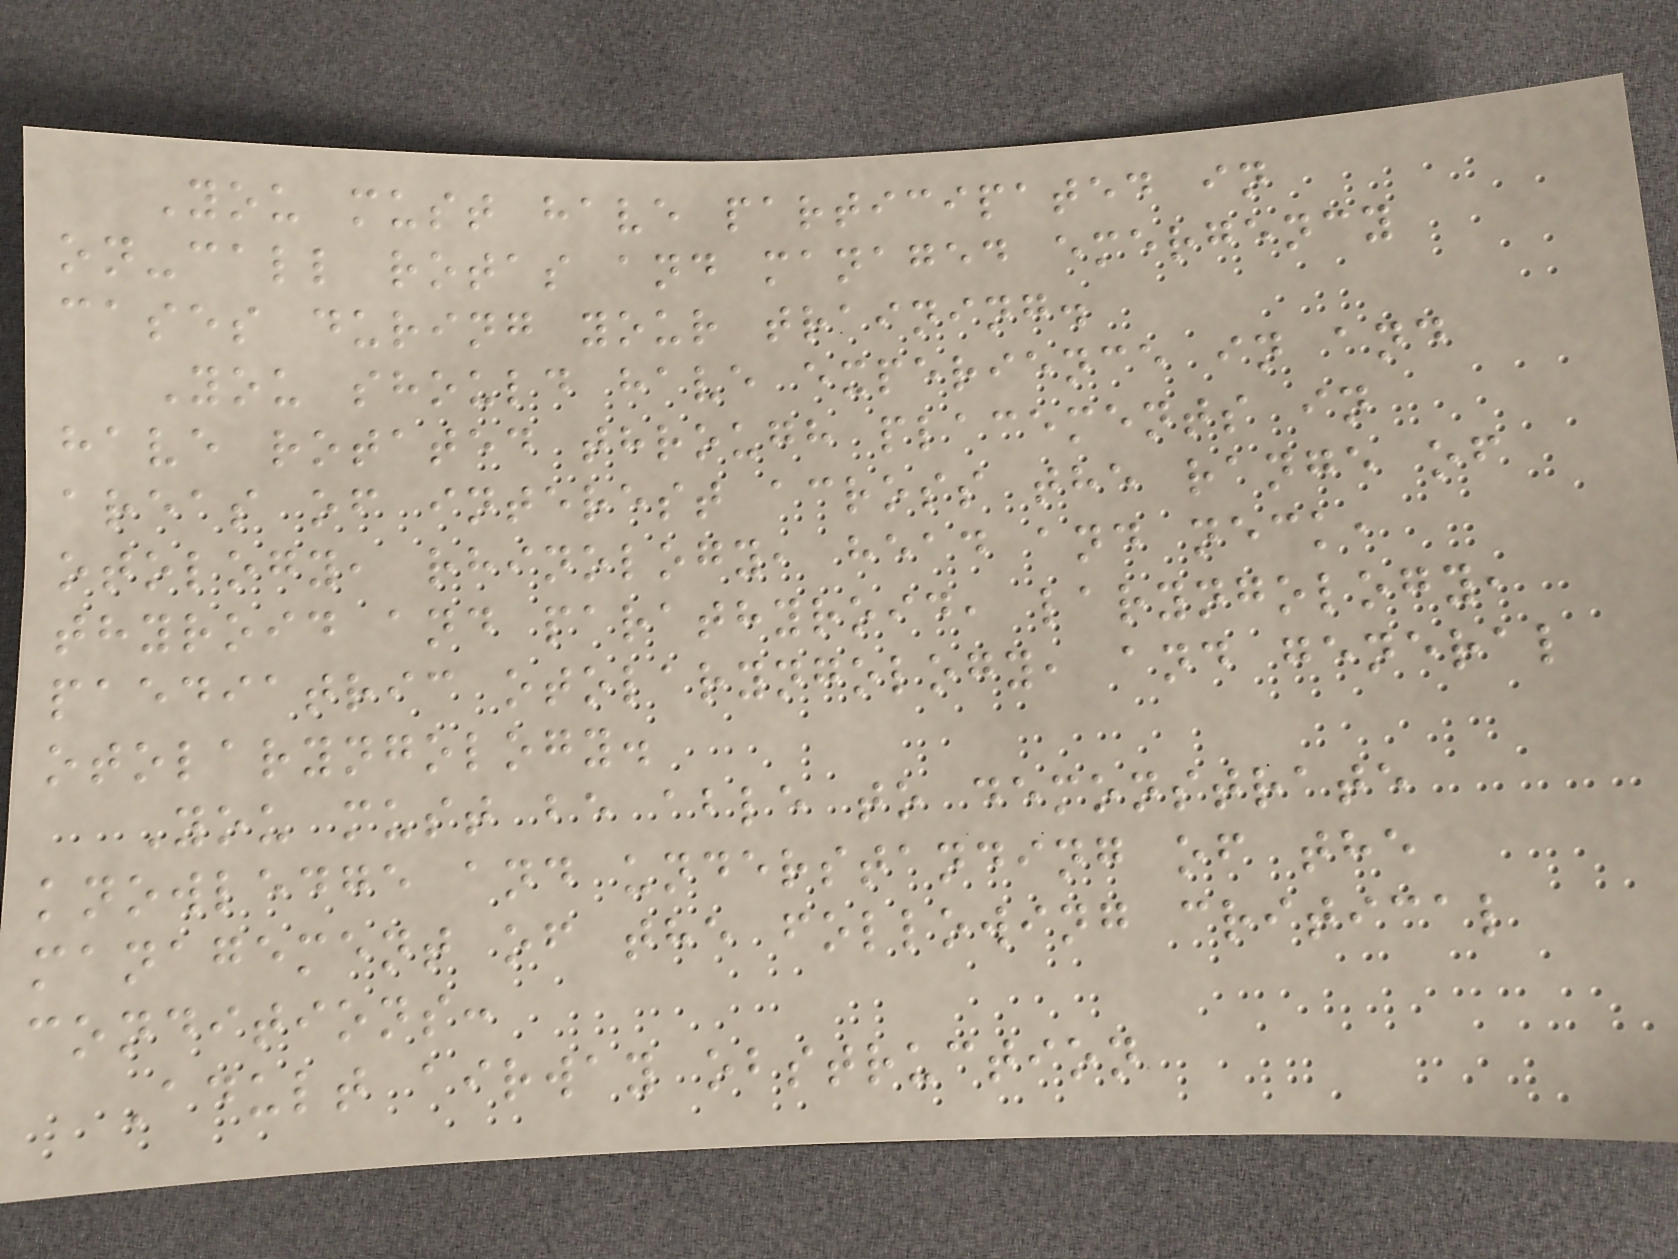You must have participated in
on-call rotas and managed emergency
cases during your training.
You should have experience in and
have rotated through placements in
areas of interest across the range of
otology, rhinology, head and neck,
thyroid and parathyroid, laryngology,
paediatric otolaryngology, and general
otolaryngology.
You must be able to demonstrate
knowledge and understanding of the
management of the following critical
conditions:
Adult airway obstruction
